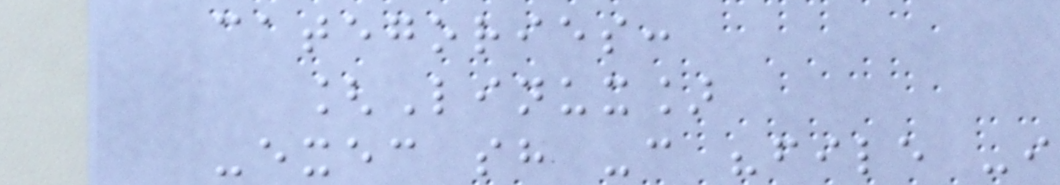categories:
[Linux]
-exec sh -c "file -i
